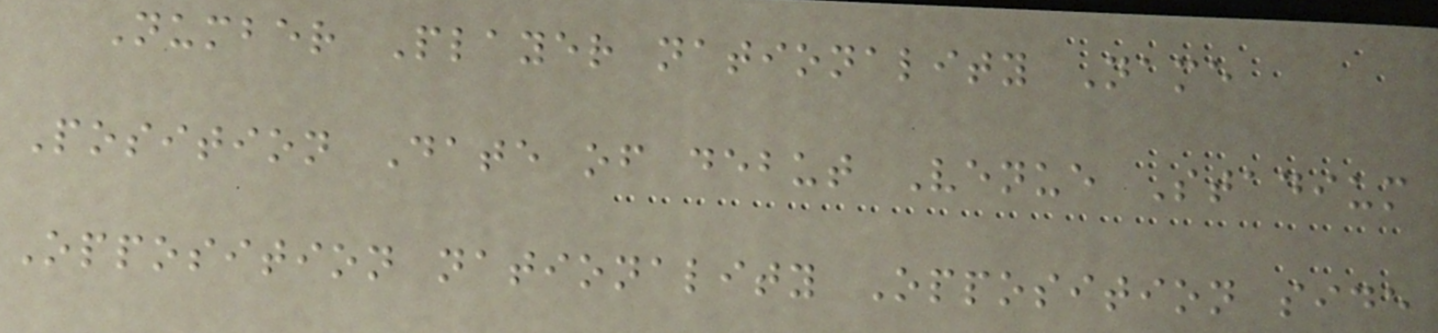Number Player nationality Name
Position Date of debut Venue Stadium
Opposition nationality Opposition side
